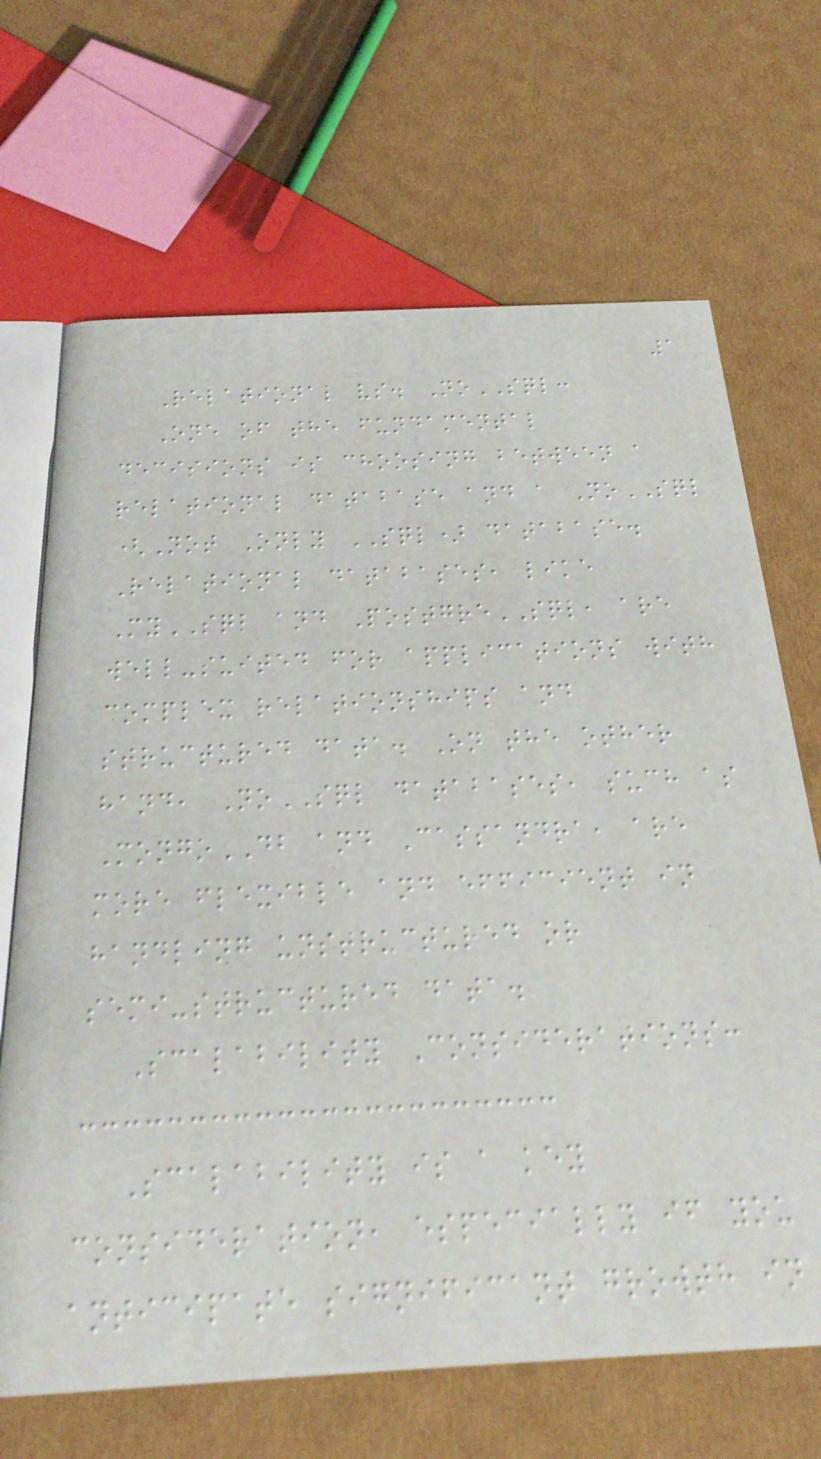1
Relational vs. NoSQL:
One of the fundamental
decisions is choosing between a
relational database and a NoSQL
(Not Only SQL) database.
Relational databases, like
MySQL and PostgreSQL, are
well-suited for applications with
complex relationships and
structured data. On the other
hand, NoSQL databases, such as
MongoDB and Cassandra, are
more flexible and efficient in
handling unstructured or
semi-structured data.
Scalability Considerations:
Scalability is a key
consideration, especially if you
anticipate significant growth in
